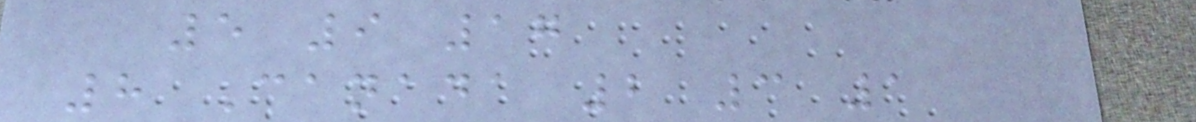5 9 17
8 Canada 2 3 1
